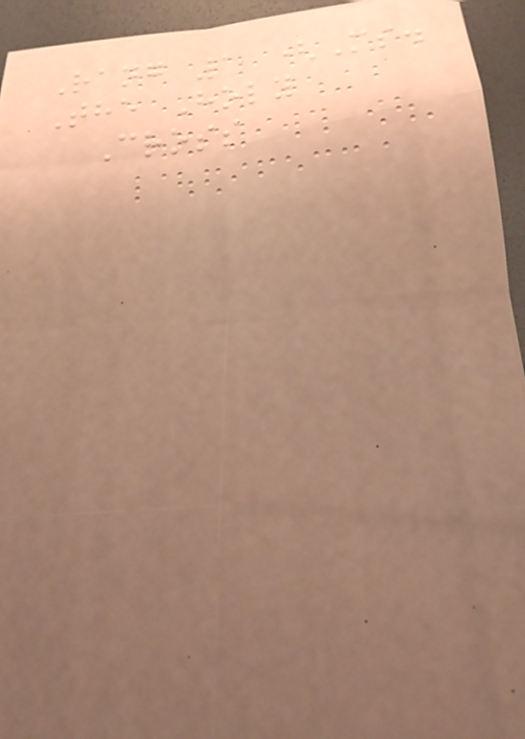Rang 1 (Ms.
The Holy
Cross
